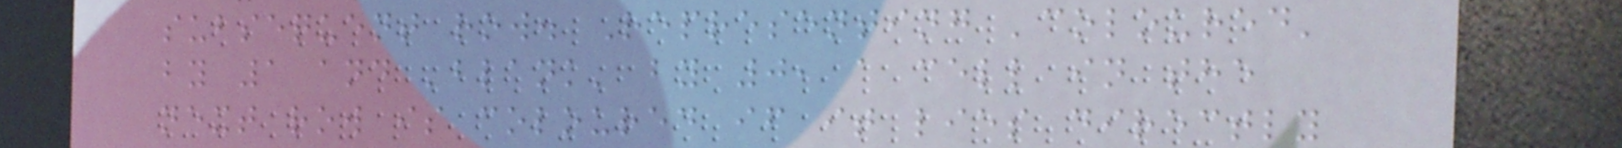subsequent row. Representing 'coloured'
by 1 and 'blank' by 0, a cell in the
next row is coloured if it lies directly
